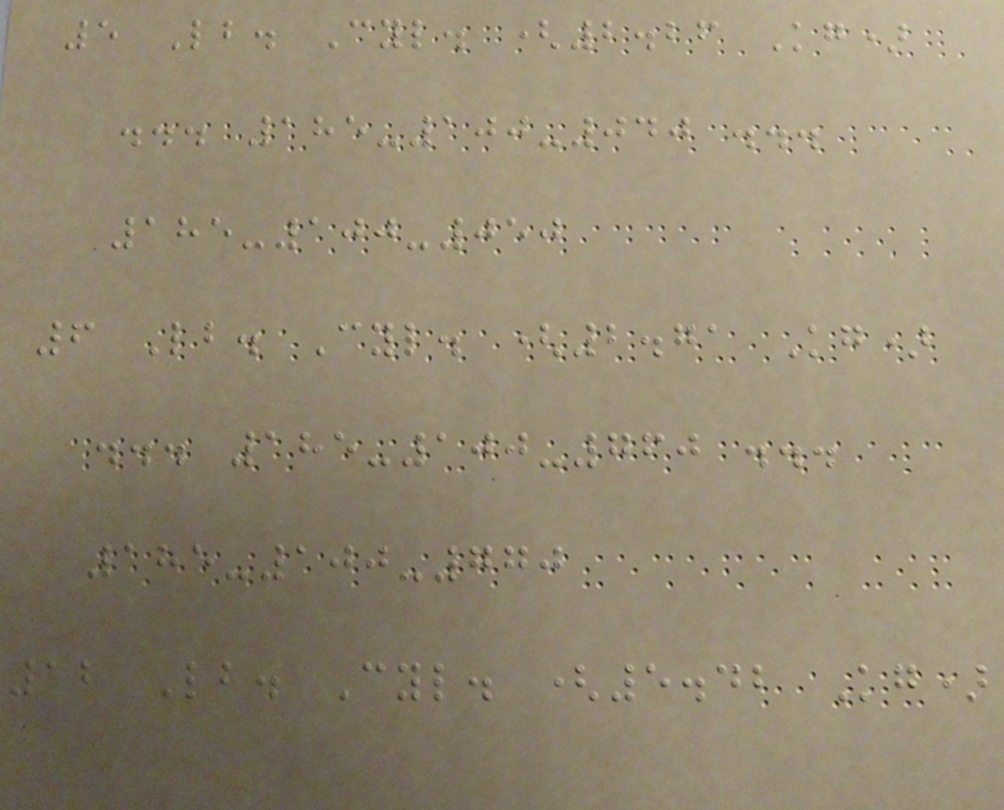5 Lb. Cyl. (2.26 Kg)
... 185-100-040 ...
185-100-050
6 Lb. Cyl. (2.71 Kg)
... 185-100-760 ...
185-100-770
12 Lb. Cyl. (5.42 Kg)
